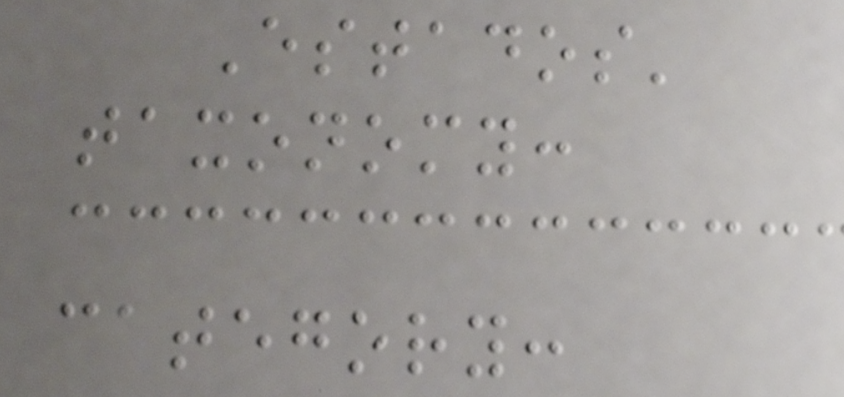Estados'
taxonomy:
category:
